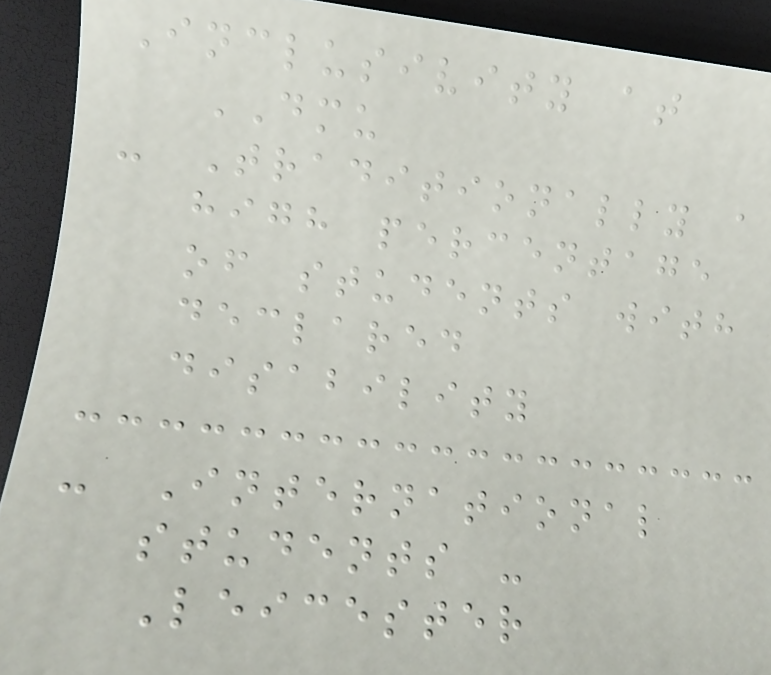Inclusivity at
DMU
- Traditionally a
high percentage
of students with
declared
disability
- International
students -
Leicester
